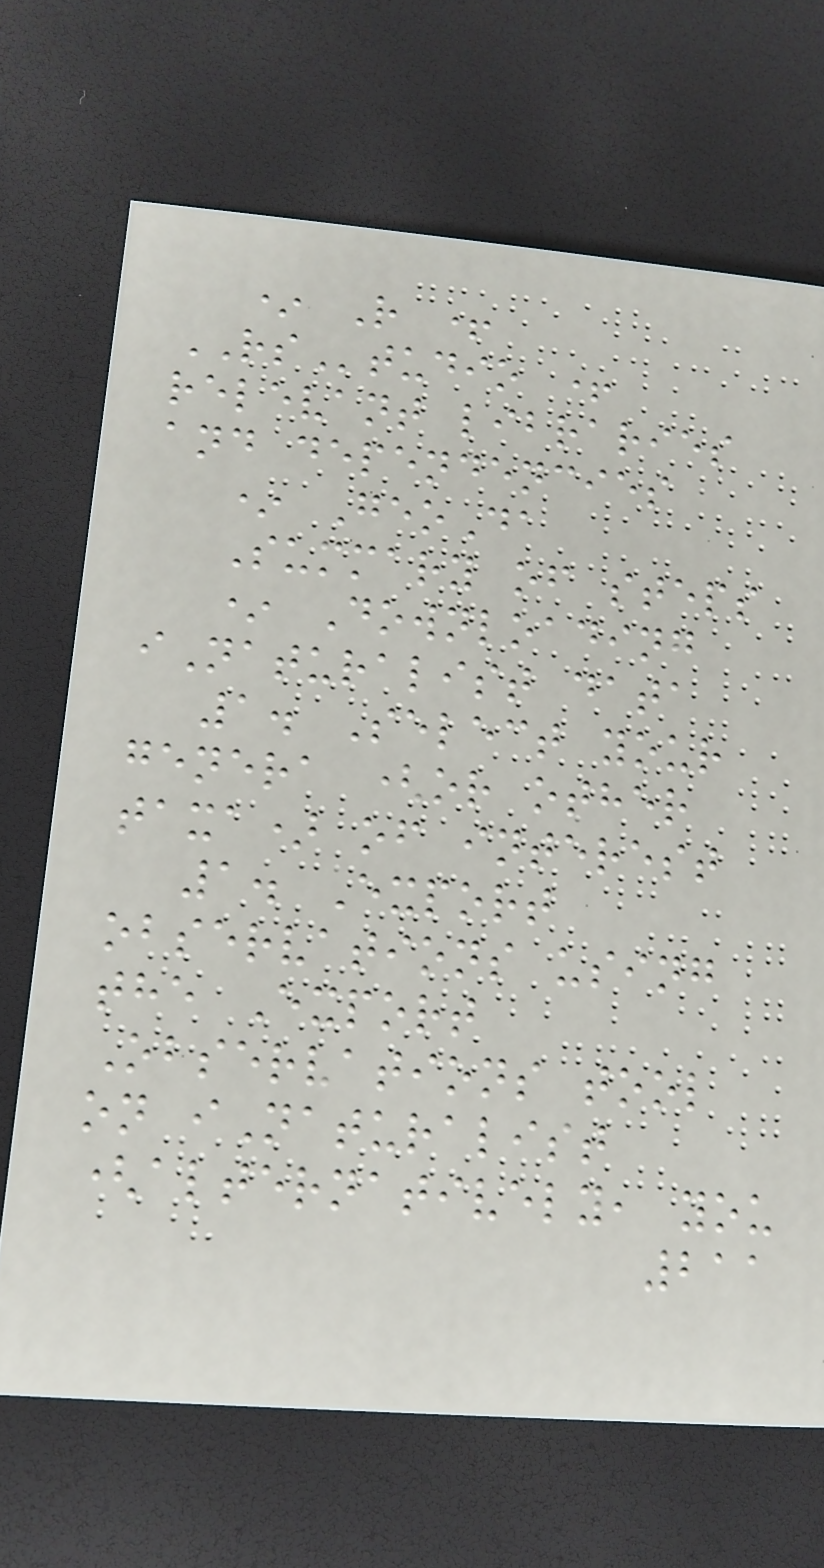* R +
RStudio +
relevant libraries
and dependencies
* GeoDa
Summary of steps
* Downloading
iNaturalist data
1. Select your
genera (or other
taxa) of interest
1. Export
observations using
the Export
Observations tool
on iNaturalist
(alternatively, you
211
